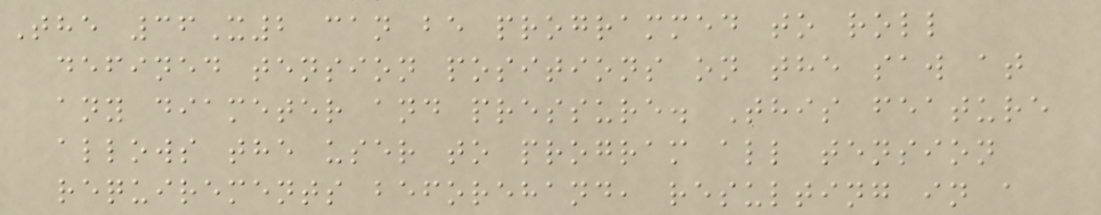The 36X2 can be programmed to roll
defined tension positions on the saw at
any diameter and pressure. This feature
allows the user to program all tension
requirements beforehand, resulting in a
